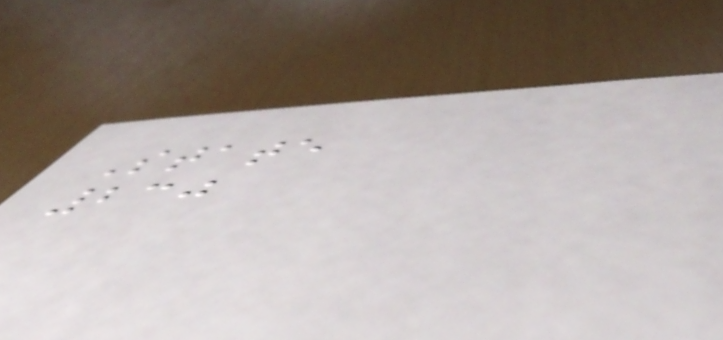State
230
